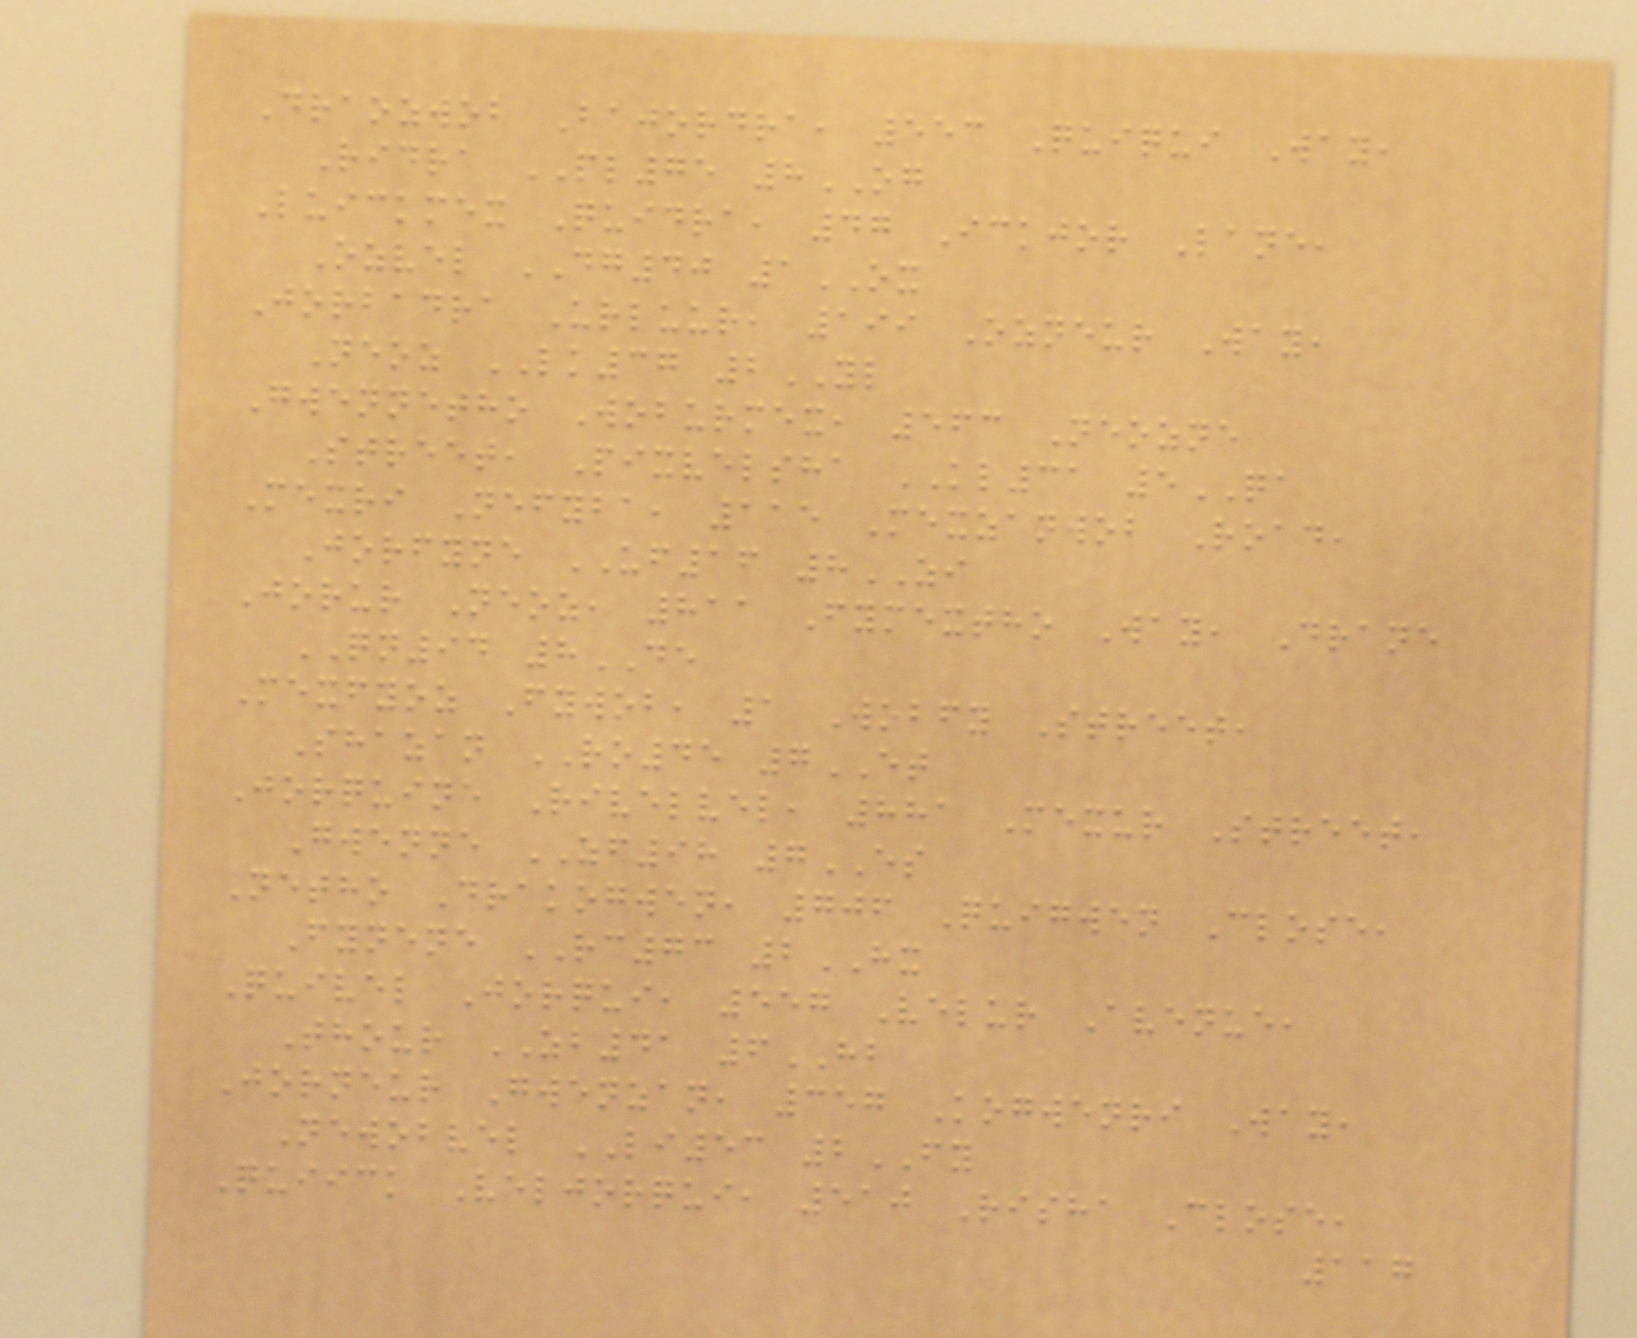Draozwob Bajordra, 553 Quiqui Way,
Ridra PL75 8OG
Luickmex Quidra, 47 Ickjor Lane,
Ozvel DG40 1OX
Jorbadra Urluur, 199 Ozneur Way,
Neoz LK37 2YL
Gwennetho Woburmex, 563 Neozne
Street, Pixvelsha KL31 5QA
Mexri Nefyba, 115 Mexzanwob Road,
Jorfyne UF16 8ZI
Jorur Neoz, 811 Fymextho Way, Drane
QN94 8DE
Mexfyoz Fywob, 1 Wobfy Street,
Shazan RO45 7ET
Jorquine Rivelvel, 881 Mexur Street,
Gwenne ZF98 7ES
Netho Drakogwen, 706 Quigwen Close,
Fynene RC73 2HX
Quivel Jorqui, 557 Velur Avenue,
Thour ZB41 6HB
Jorneur Gwenzan, 357 Kogwenri Way,
Newobvel LI53 2FY
Quiick Veljorqui, 510 Risha Close,
117
